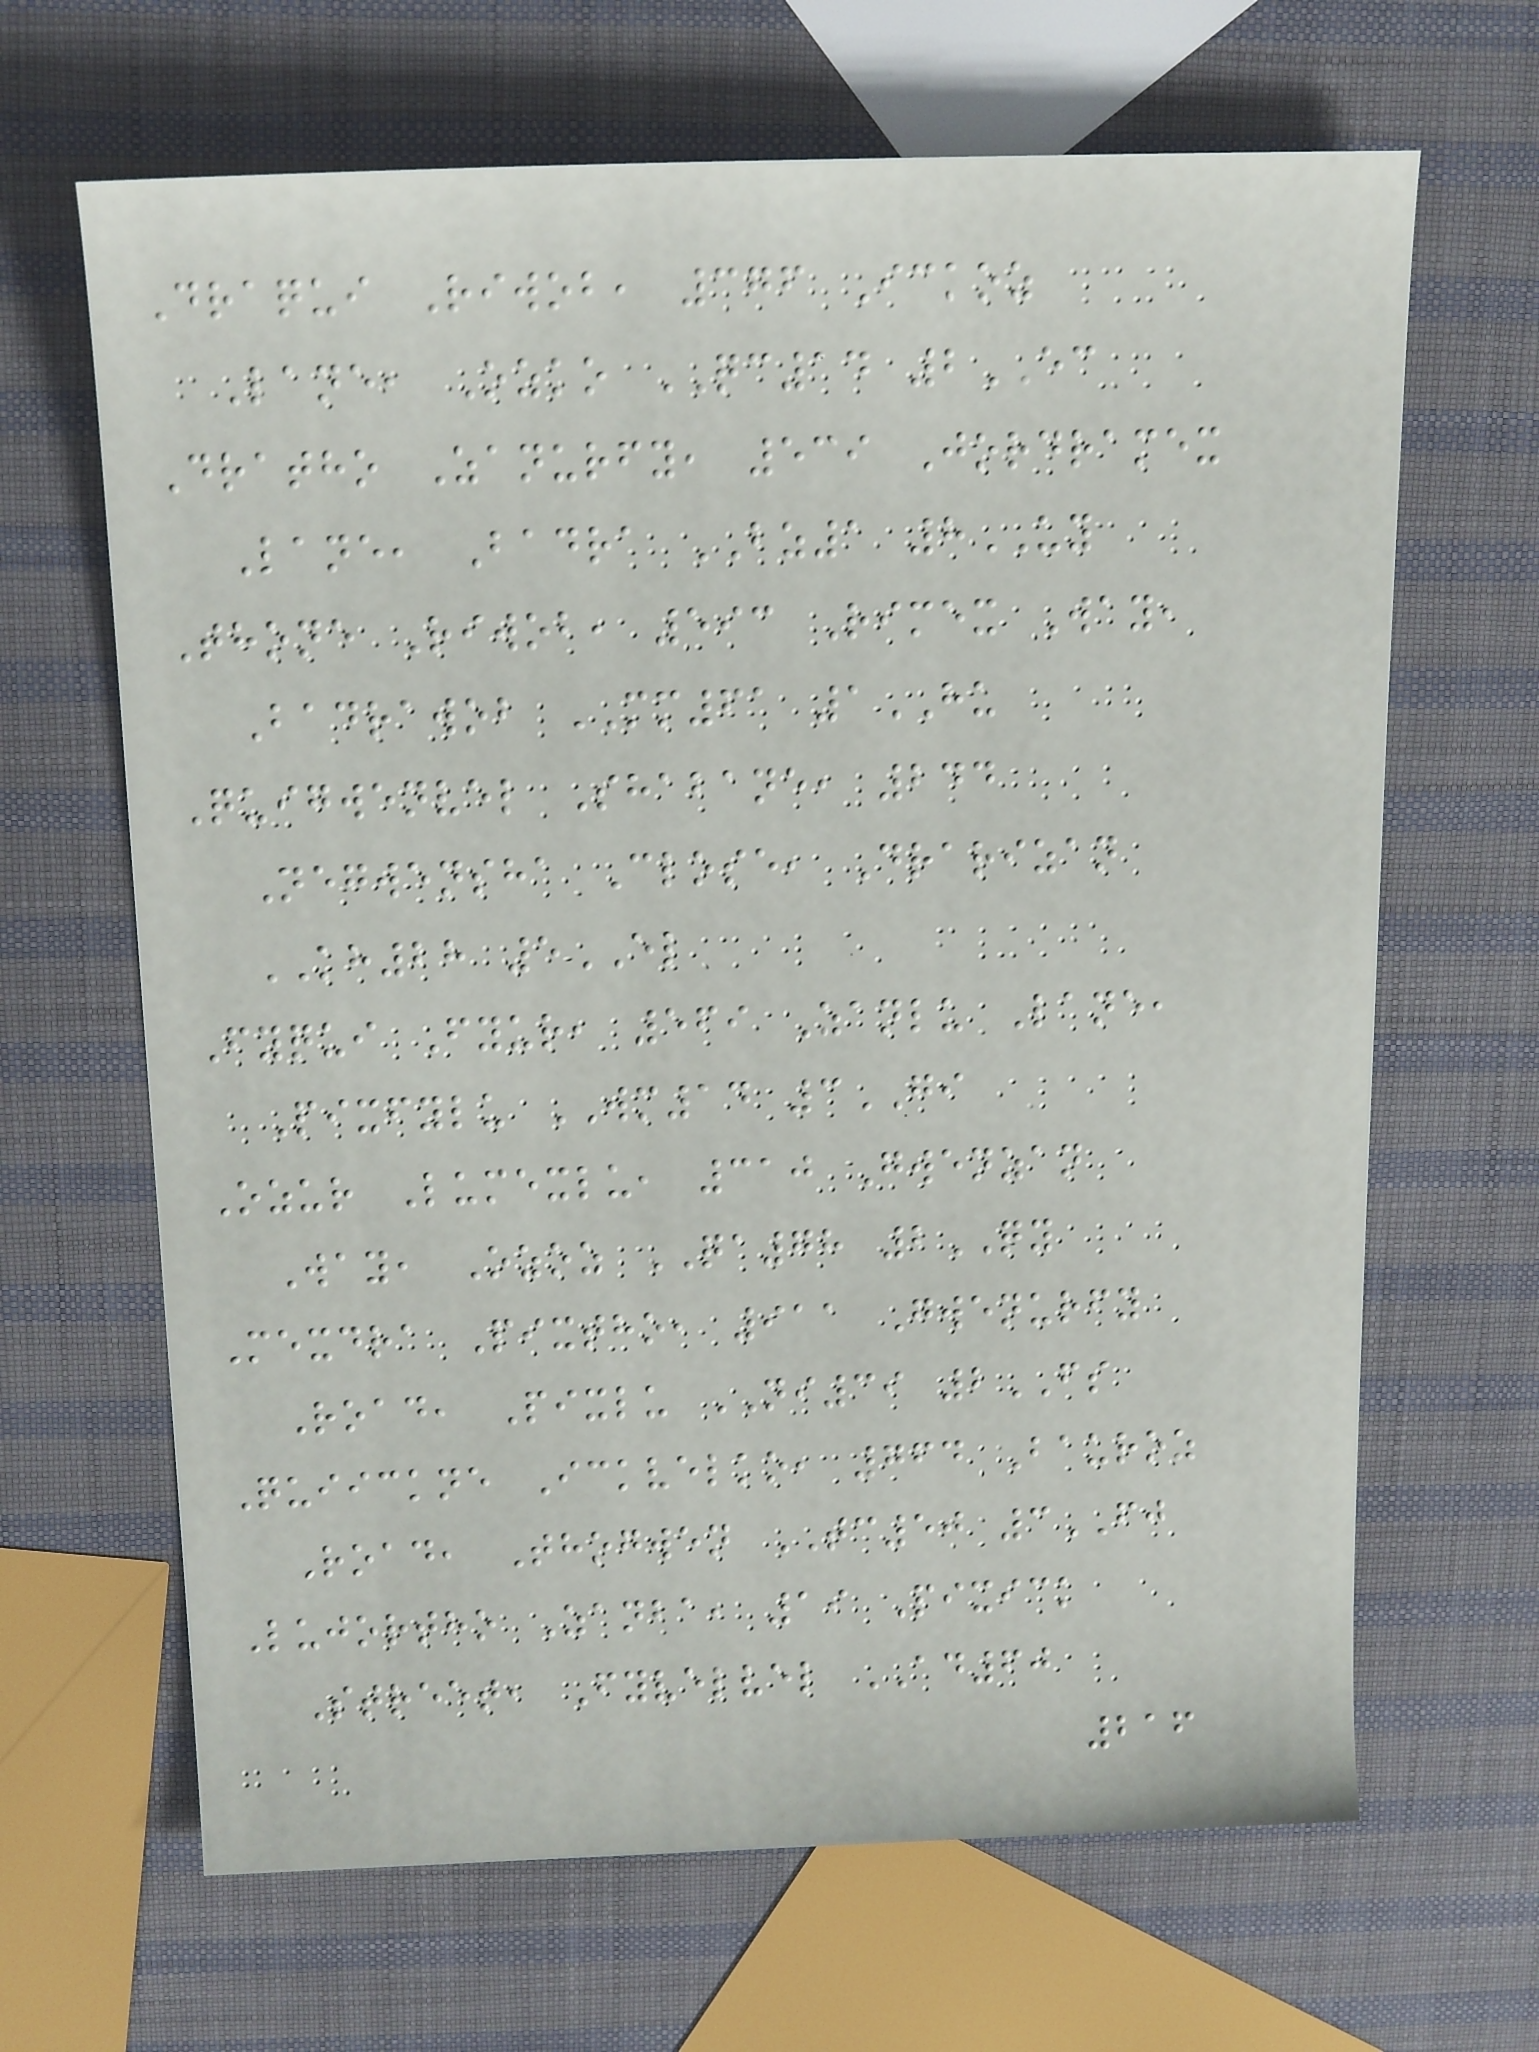Draqui Riwob, 376 Ickoz
Lane, Ozko QC14 2EC
Dratho Zanurfy, 539 Jordramex
Lane, Badra BZ1 8UY
Thone Riwob, 593 Rimex Way,
Badrawob MM61 1HU
Quigwenvel Shabane, 244
Negwensha Close, Drarizan
KH28 5EL
Fyqui Fyur, 569 Zanlu Lane,
Pixfylu WM14 3GI
Ozur Lumexlu, 310 Gwenzan
Way, Ozoz QA78 2QY
Mexdra Pixtho, 911 Gwenurfy
Road, Pixlu NI39 2FS
Quiickne Ickvelko, 764 Bauroz
Road, Thogwen TC50 3FJ
Lujortho Zanba, 19 Pixick
Street, Fyvelvel AD60
216
